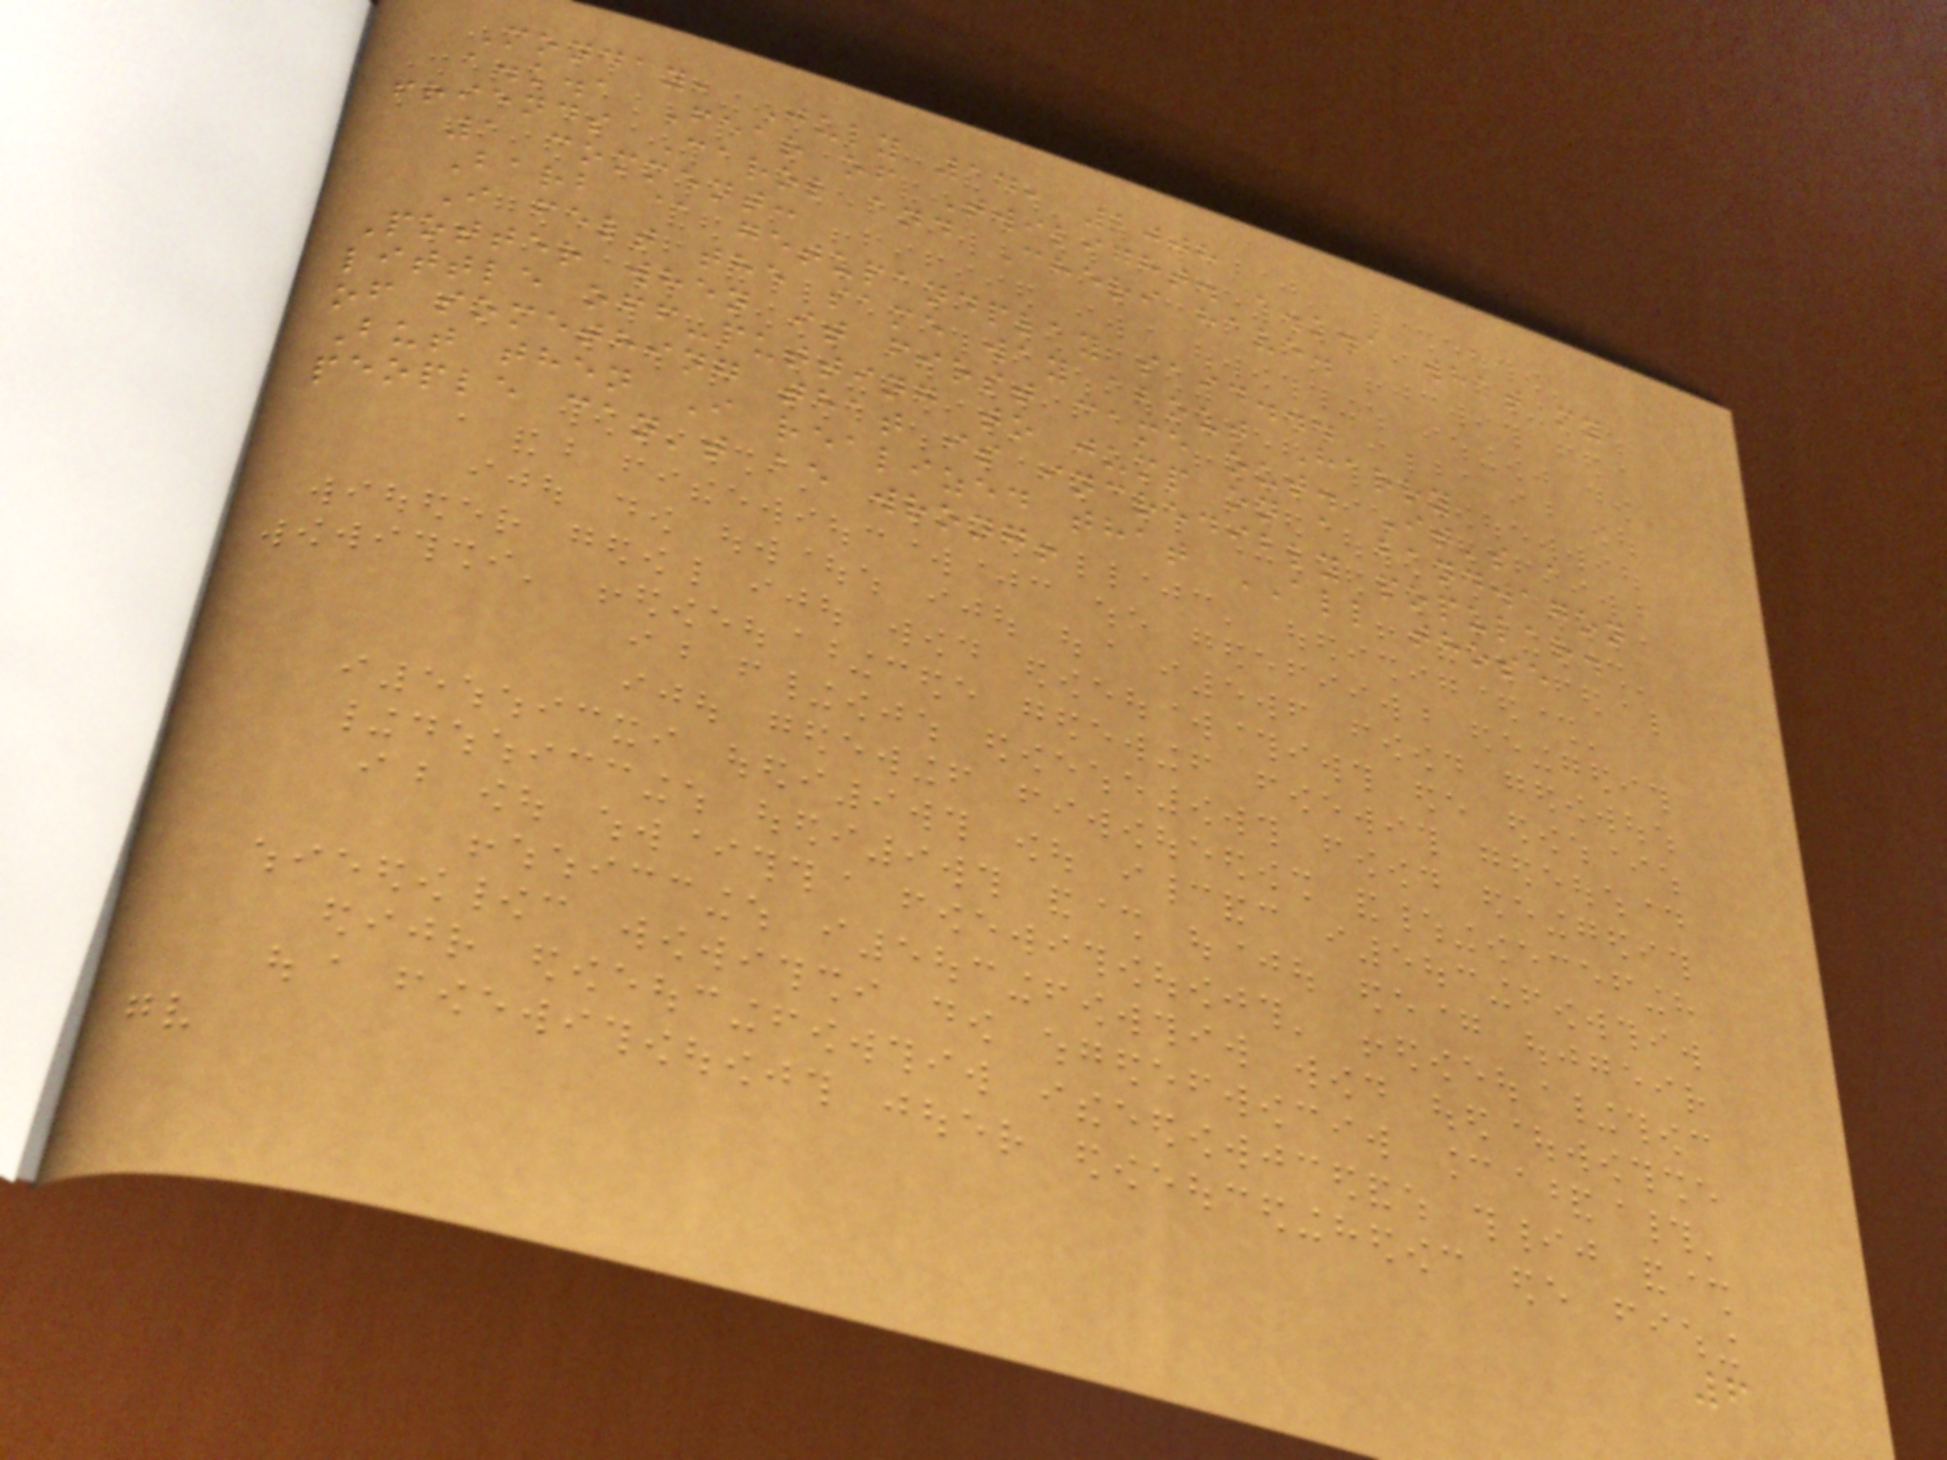Monday, July 14, 2008
a.k.a Fear of Twilight. a.k.a what my
friends Carol and Cheri have.
1 comment:
Barb @ getupandplay said...
I felt the same way about Harry
Potter when it first came out. It's a
little off-putting to jump on a bandwagon
of something that is incredibly popular.
But then I realized that ALL those
people can't be wrong!
6
